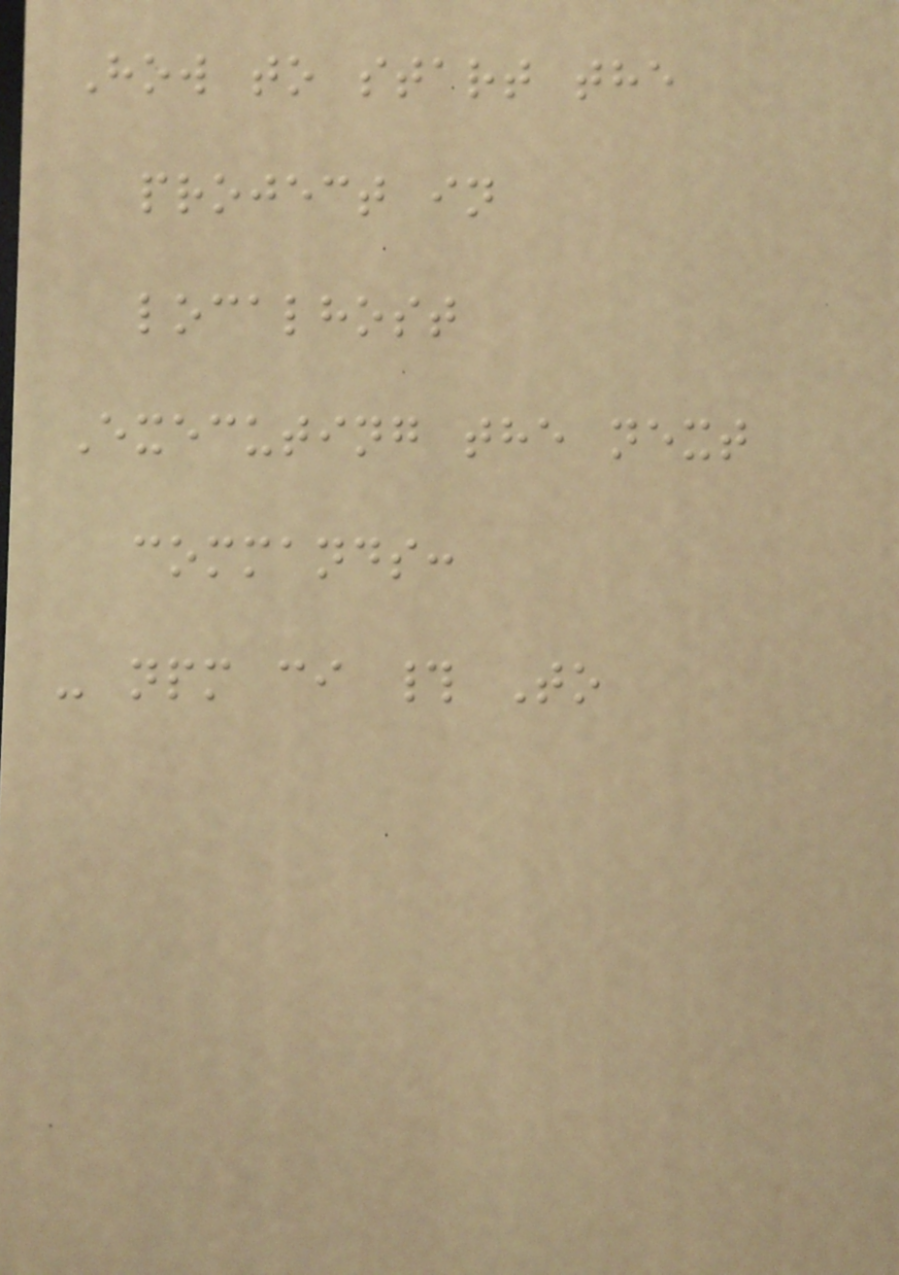How to start the
project in
localhost
Executing the next
commands:
- npm ci # To
